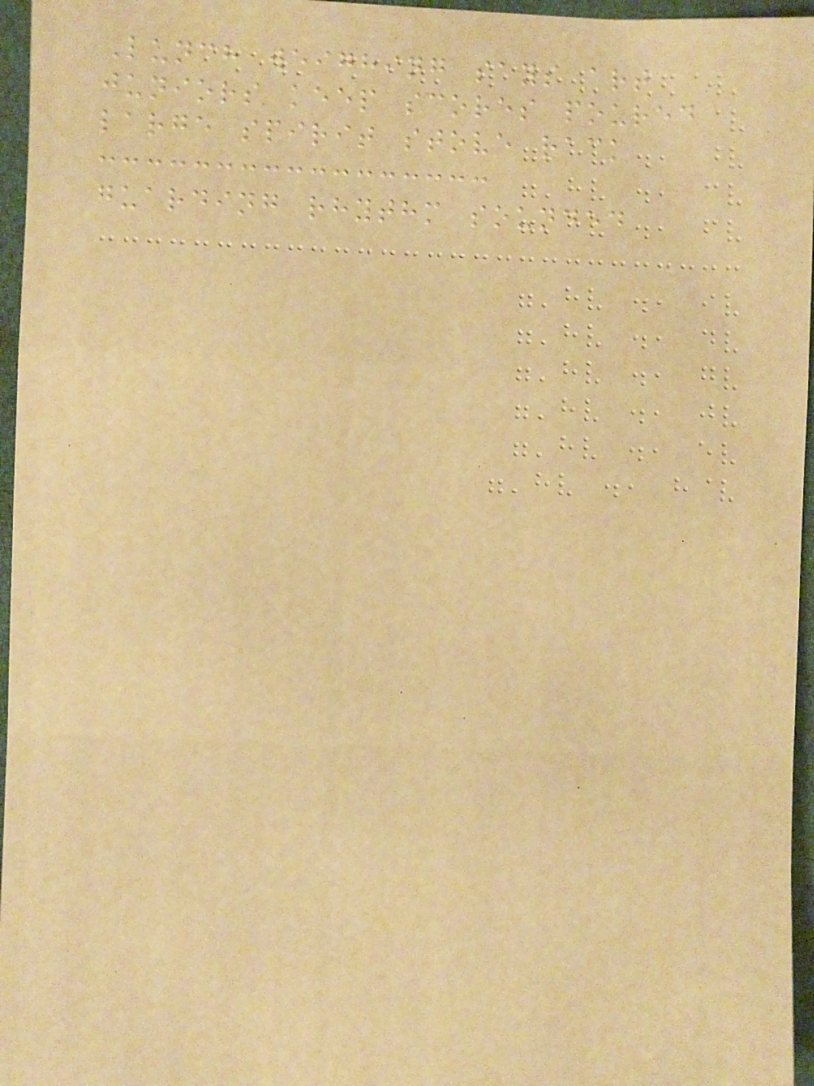Lunch weighing says art
juniors keep scores poured
large spirit stove rack
guarding rhythm sounded
